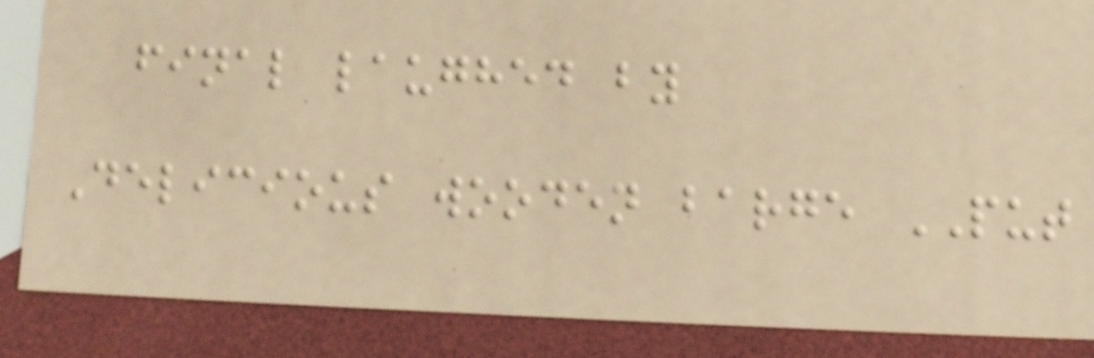final laughed by
Delicious wooden barge PUT
